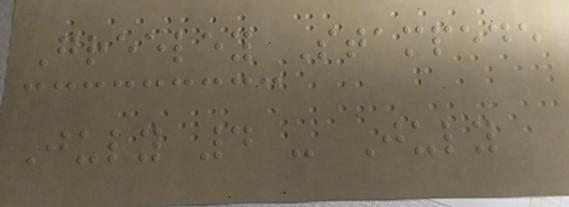Greeley Stampede
July 4 - July
